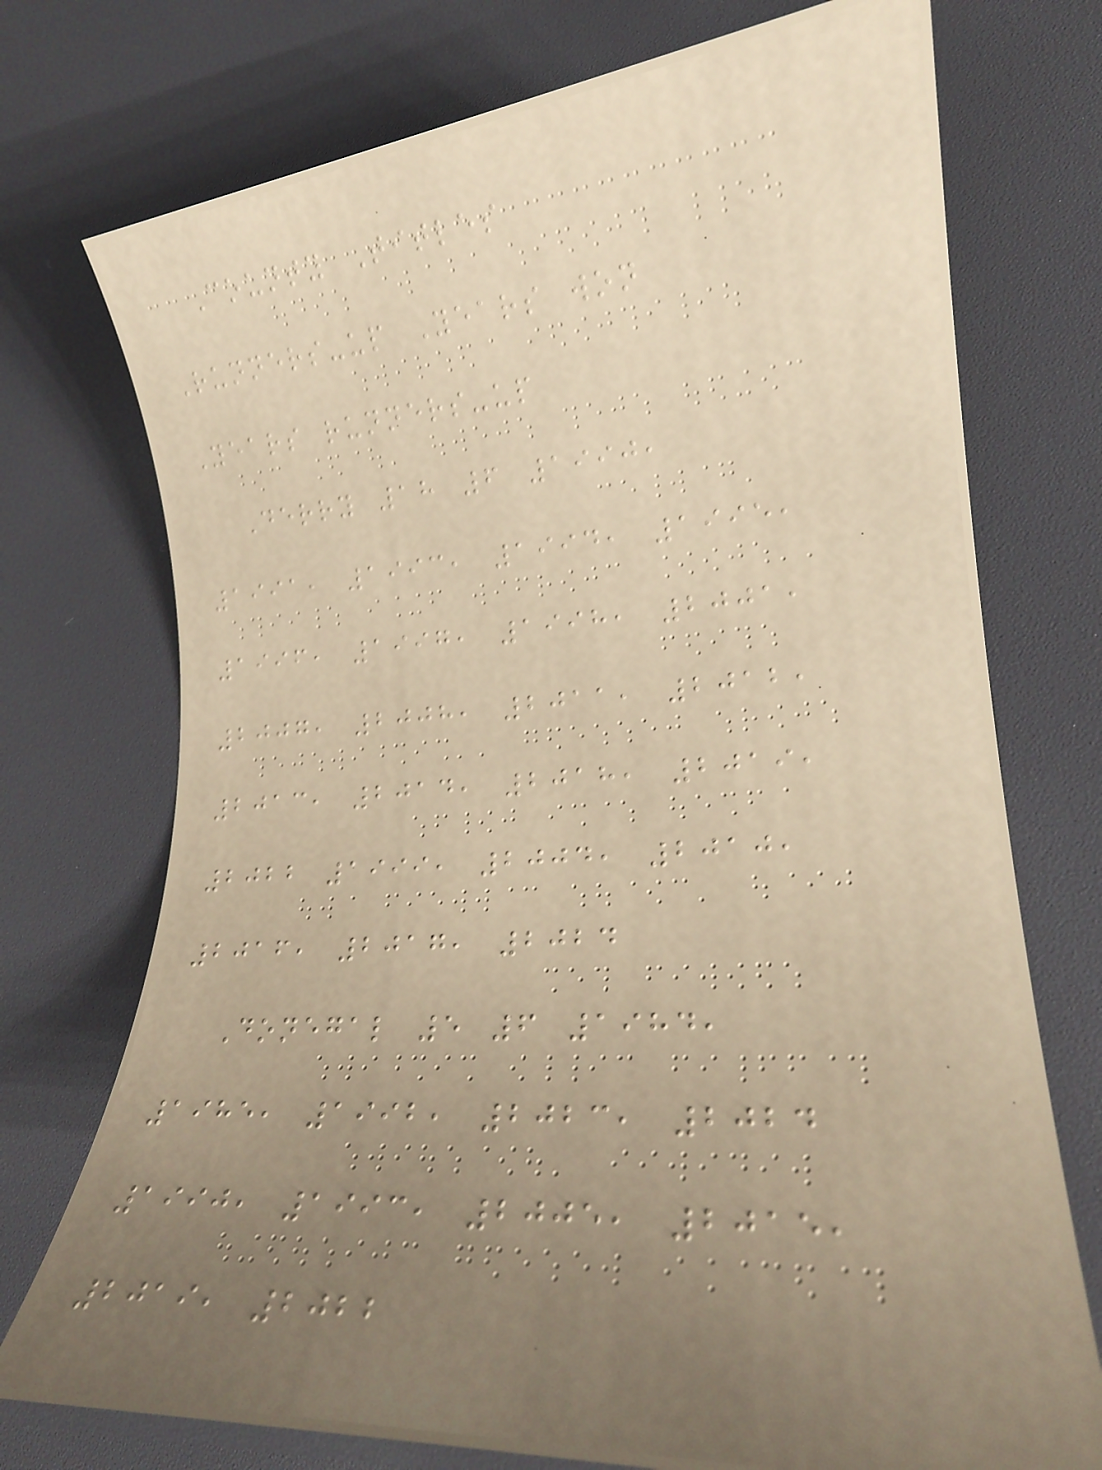County Titles
Runners-up Years won
Years runners-up
Derry 18 6 1990,
1991, 1993, 1994, 1995,
1996, 1997, 1998, 2001,
2007, 2008, 2011, 2012,
2013, 2014, 2018, 2019,
2022 1999, 2004, 2010,
2016, 2017, 2024
Donegal 5 6 1984,
1985, 1992, 2023, 2024
1990, 1993, 2005, 2015,
2019, 2022
